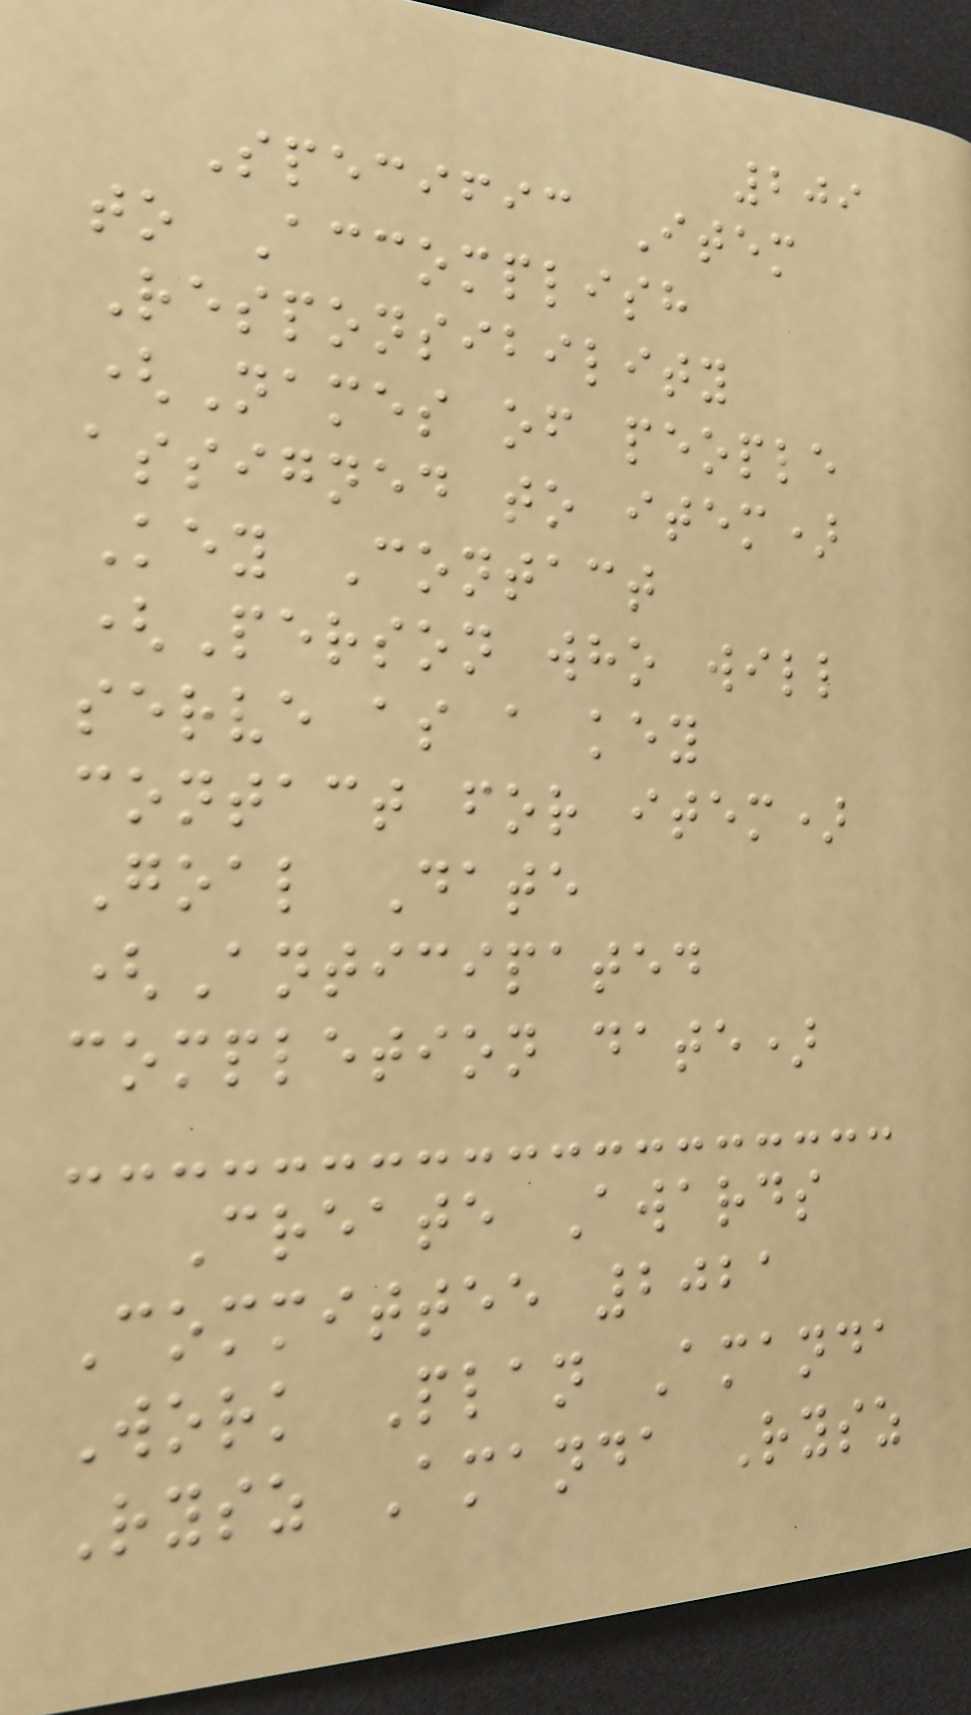209
Specific Item
to Accomplish
Responsibility
(Names of people
assigned to item)
Key Contact
(Person who will
serve as a key
contact for item)
Goal Date
(Anticipated
completion date)
Create Awards
Committee 2021
Work Plan Amanda
Rysz Amanda Rysz
